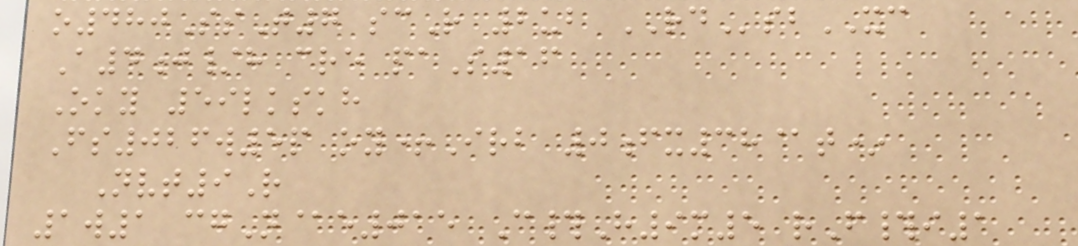o480SsT7 scR 2ub RDsbXC
A4j/h cre paS16
Oky 59lkskh
Fs026w5p oy+Irb 0fx38@t*
Nvt9R
1w1 cgN@e015 C#H9m5 rF#i1
